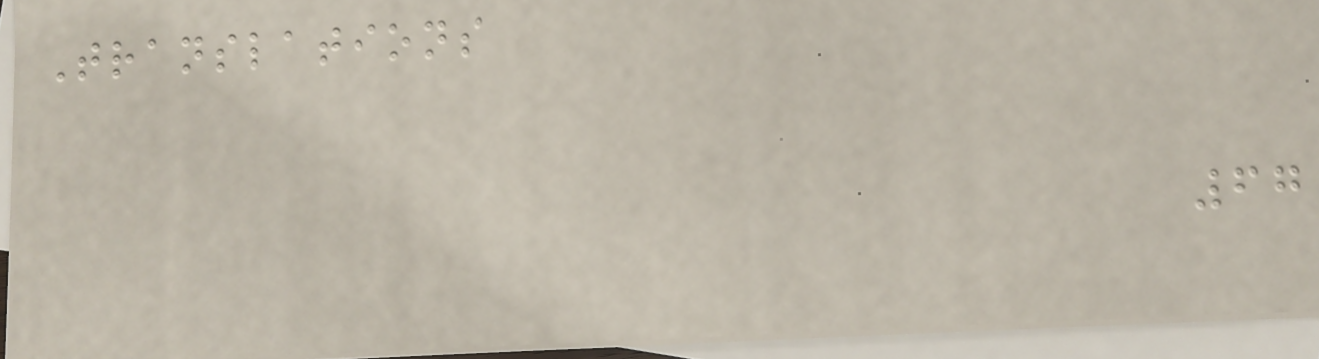Translations
67
